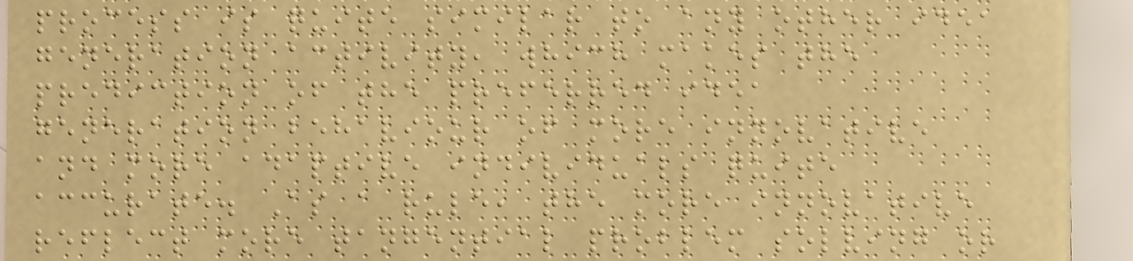process is quite similar to any other idea
generation activity, which makes the
prediction of the preferred idea
generation behaviour of more innovative
and more adaptive individuals quite
accurate. As a rule, the more innovative
reflect more tangential problem solving or
